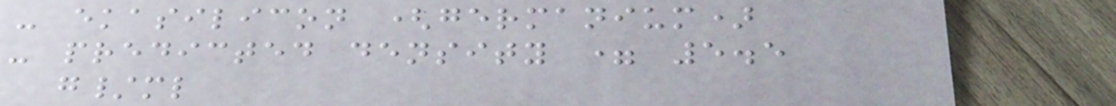- ekasilicon (germanium)
- predicted density = 5.5
g/ml
